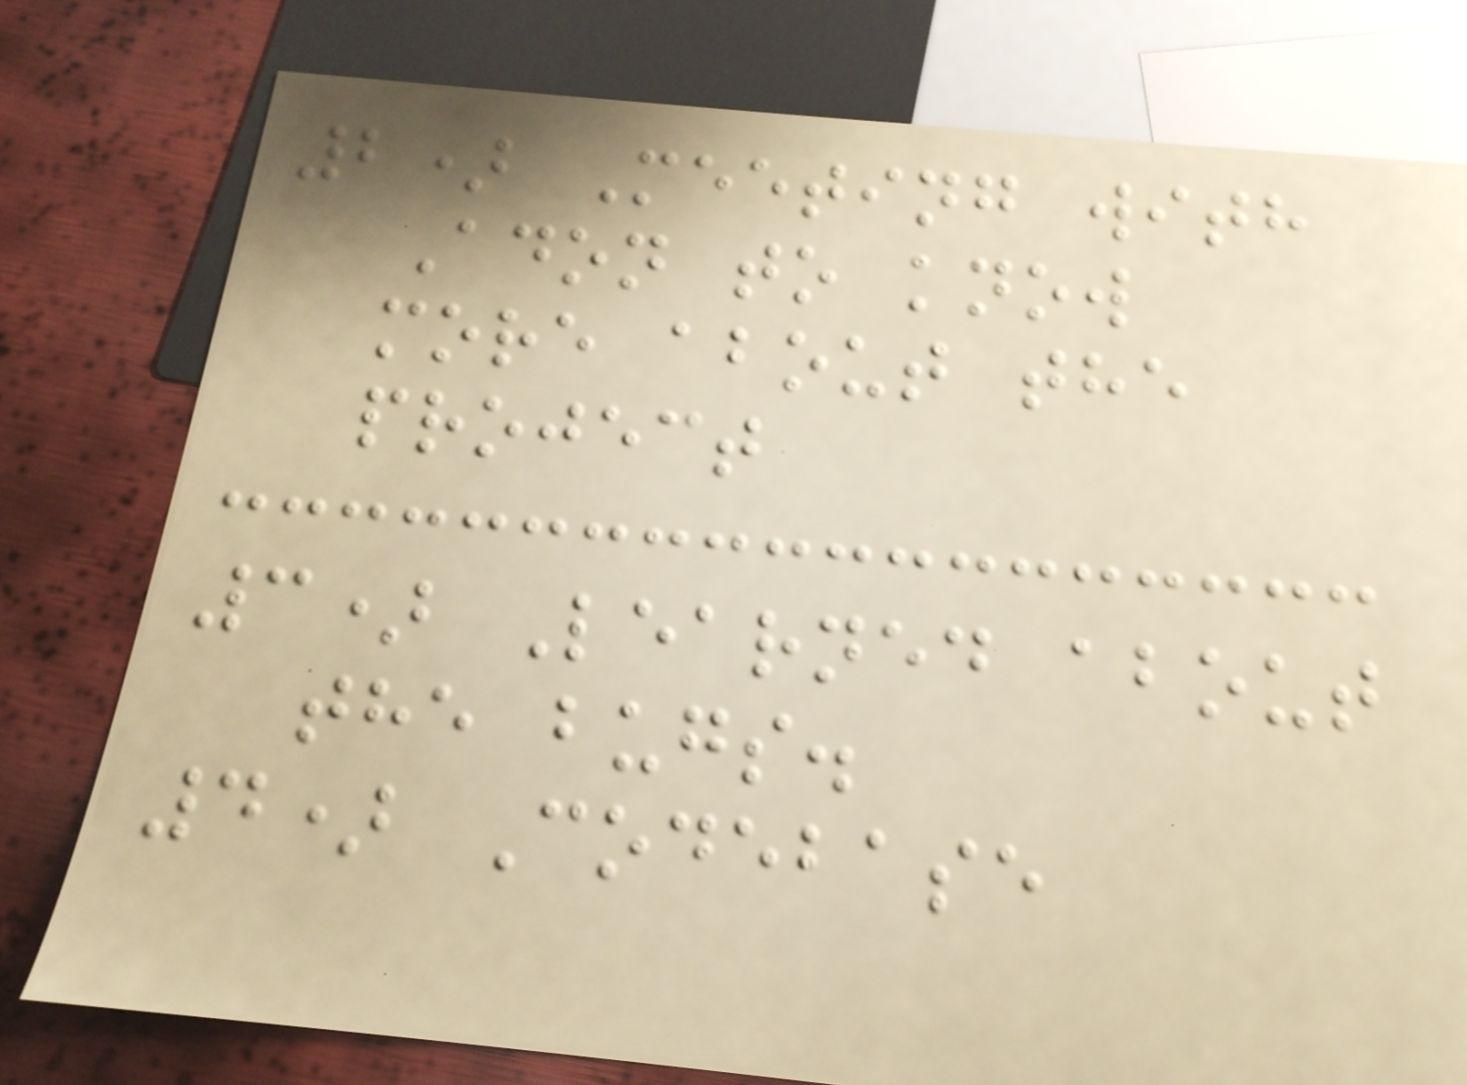2) Meeting with
Adon to know
more about the
project
3) Learned about
the bugs.
4) Codebase
